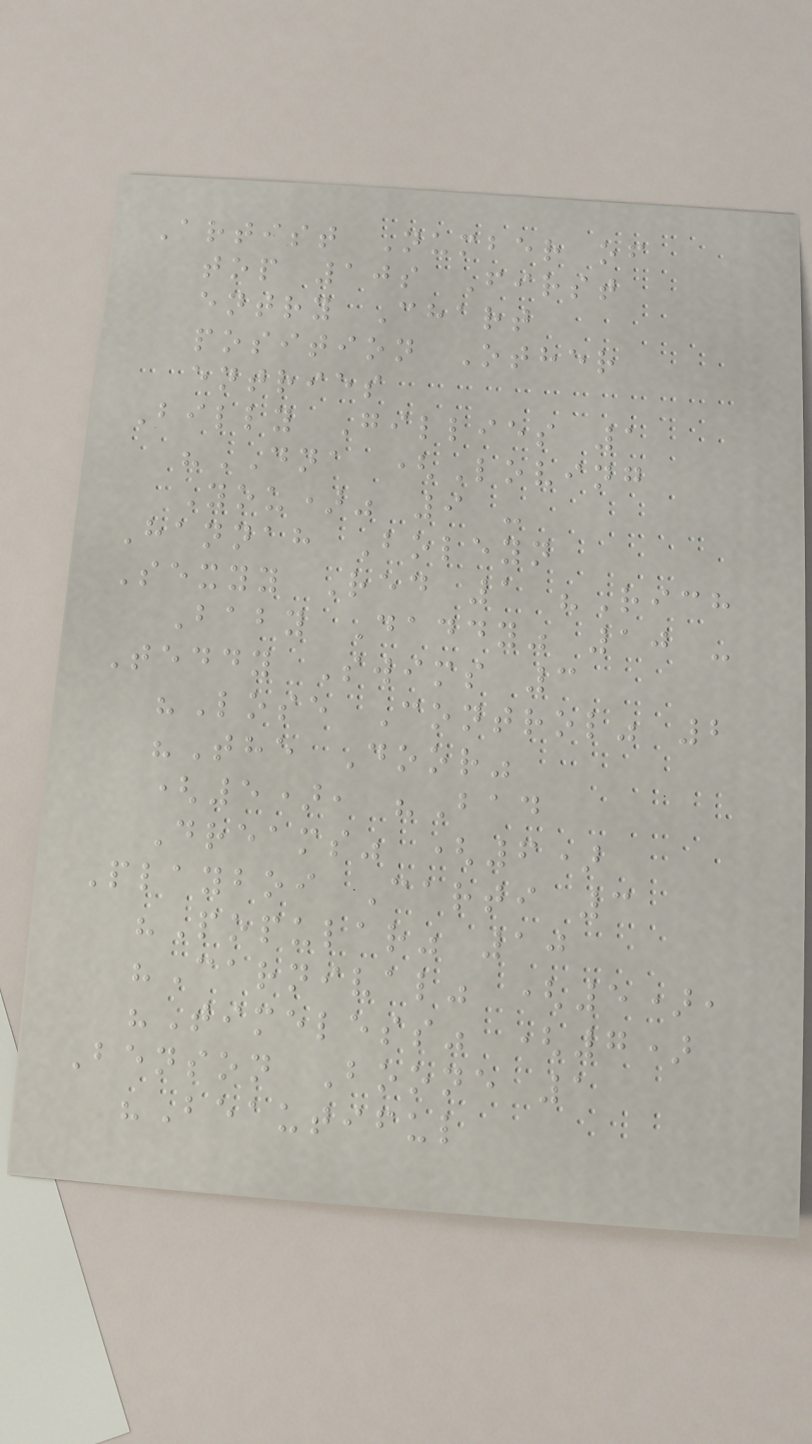Artist Number of
top 10s First
entry Chart
position Other
entries
Billy Gillies 1
"DNA (Loving
You)" 9 -
Hannah Boleyn
Sexyy Red 1 "Rich
Baby Daddy" 10 -
Teddy Swims 3
"Lose Control" 2
"The Door"
(5), "Bad
Dreams" (6)
Playboi Carti 3
"Popular" 10
"Carnival" (5),
"Timeless" (7)
Benson Boone 1
"Beautiful
